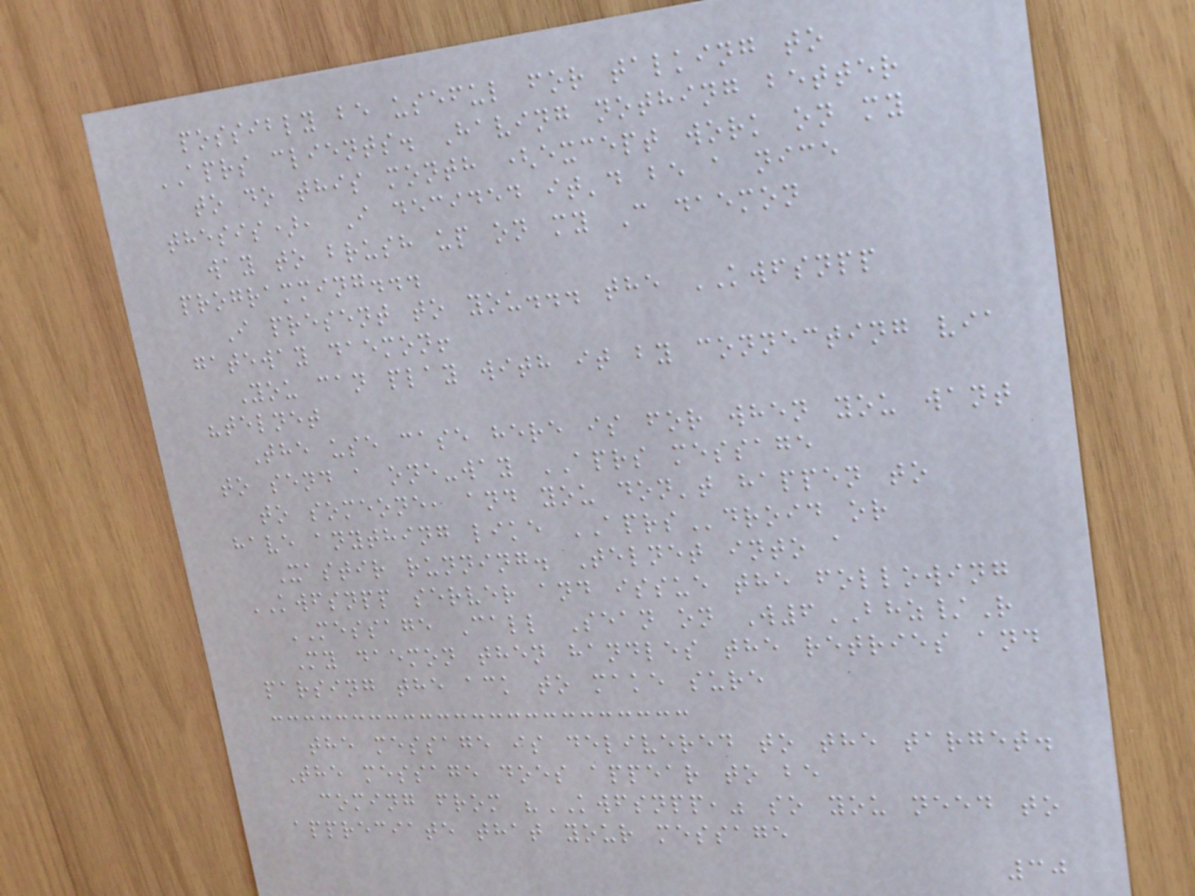possibly be useful for talking to
APRS clients. Having nothing better
to do this month (except work on my
thesis), I decided it'd be a nice
way to brush up on my C daemon
programming...
I present to you... the KWFSNPP
gateway daemon!
You can play with it by connecting via
"telnet
The use case here is for when you want
to send a one-way APRS message
to someone, and you don't happen to
have anything like APRSdroid or
Xastir running. Telnet into a
KWFSNPP server and issue the following
MESSAGE Call Sean on W6BHZ/R
My daemon then handles the retries and
parsing the ack to make sure
the message is delivered to the target.
The message does appear to be
coming from "KWFSNPP," so you need to
appreciate that your message
30
